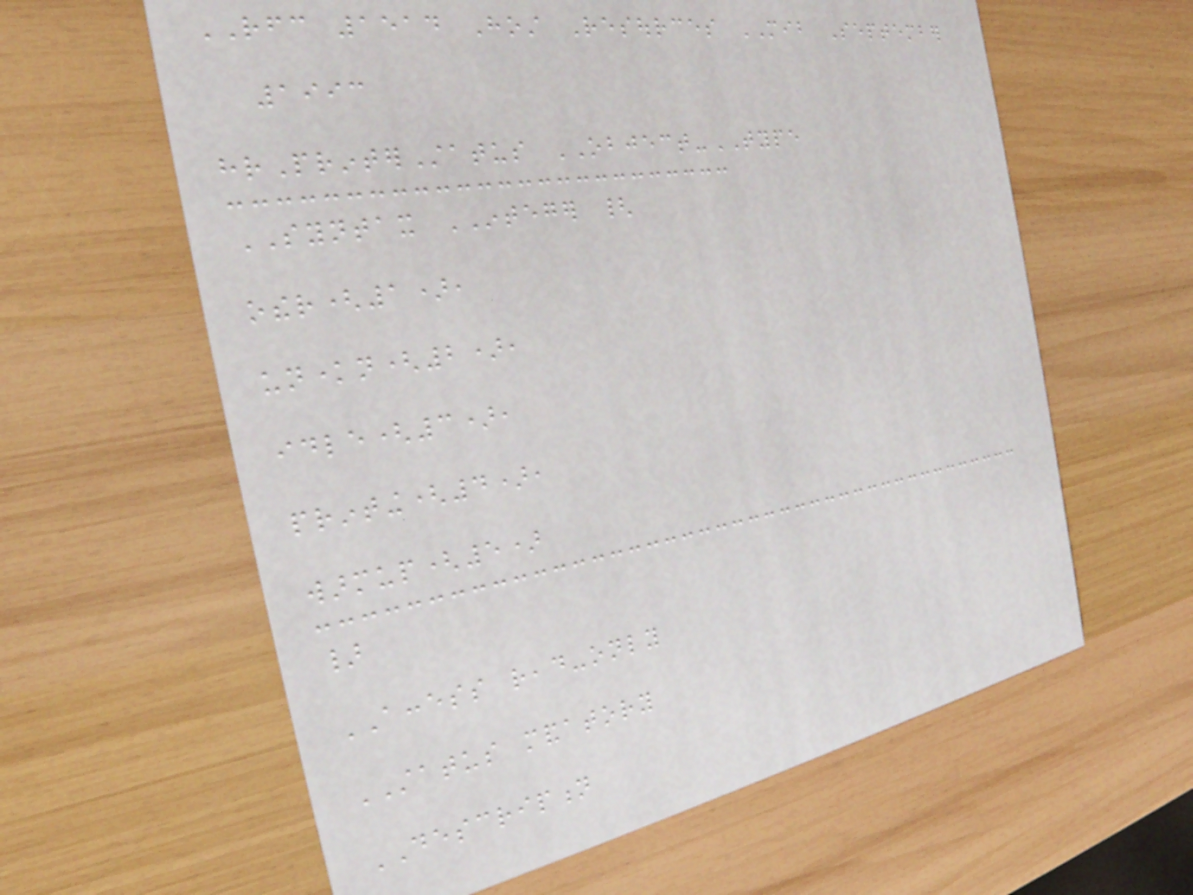RFC 1514 Host Resources MIB September
1993
hrPrinterStatus OBJECT-TYPE
SYNTAX INTEGER {
other(1),
unknown(2),
idle(3),
printing(4),
warmup(5)
}
ACCESS read-only
STATUS mandatory
DESCRIPTION
